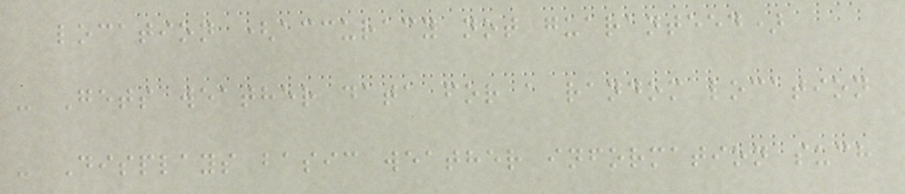location (accuracy not guaranteed)
- Gets weather data for a random location
- Displays basic weather information such
